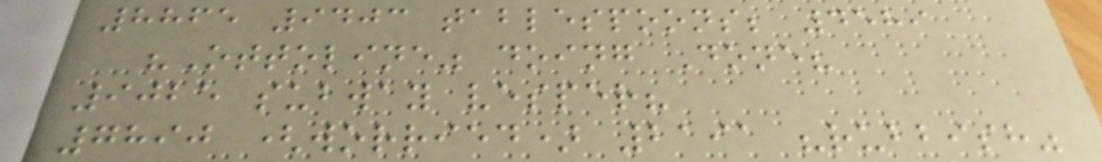8865 9403 tablespoons; 4589
"Ottoline" doing Done?
9025 subway vesper?
7890 (worried) 2191 "rubbish"
